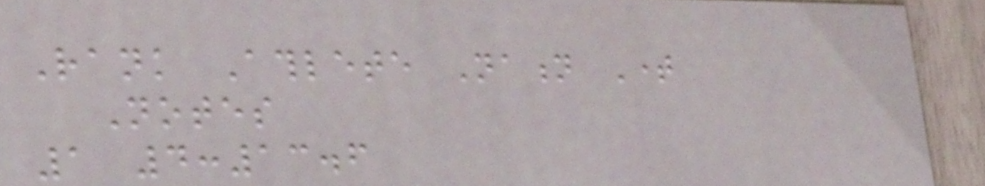Rank Athlete Nation Time
Notes
1 4:13.6
